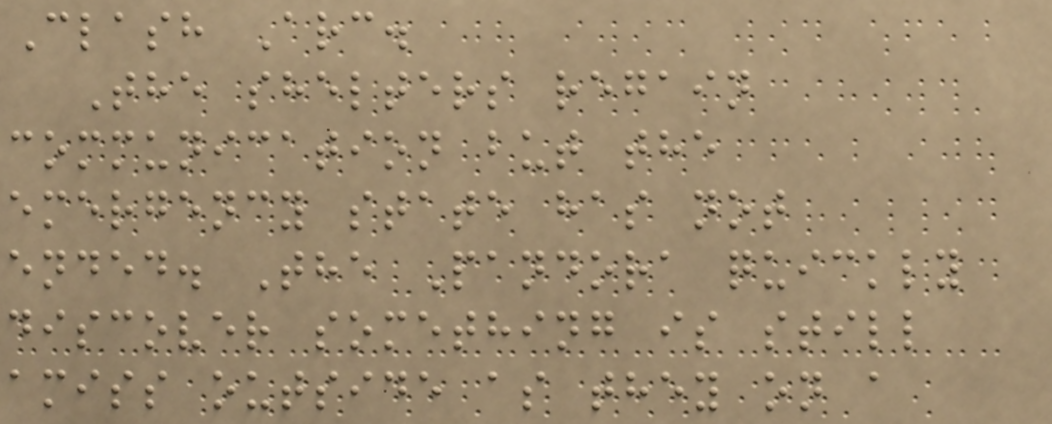Clash Arc.
The shelters regain
communication but the
emergency state has not
ended. The Pandora quickly
discover something is still
amiss outside as they on a
